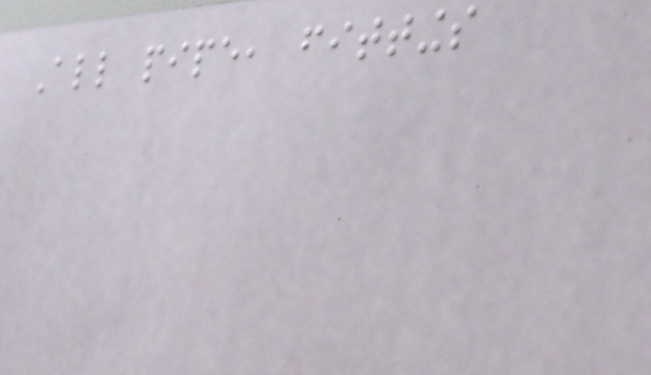All pipe, fittings
